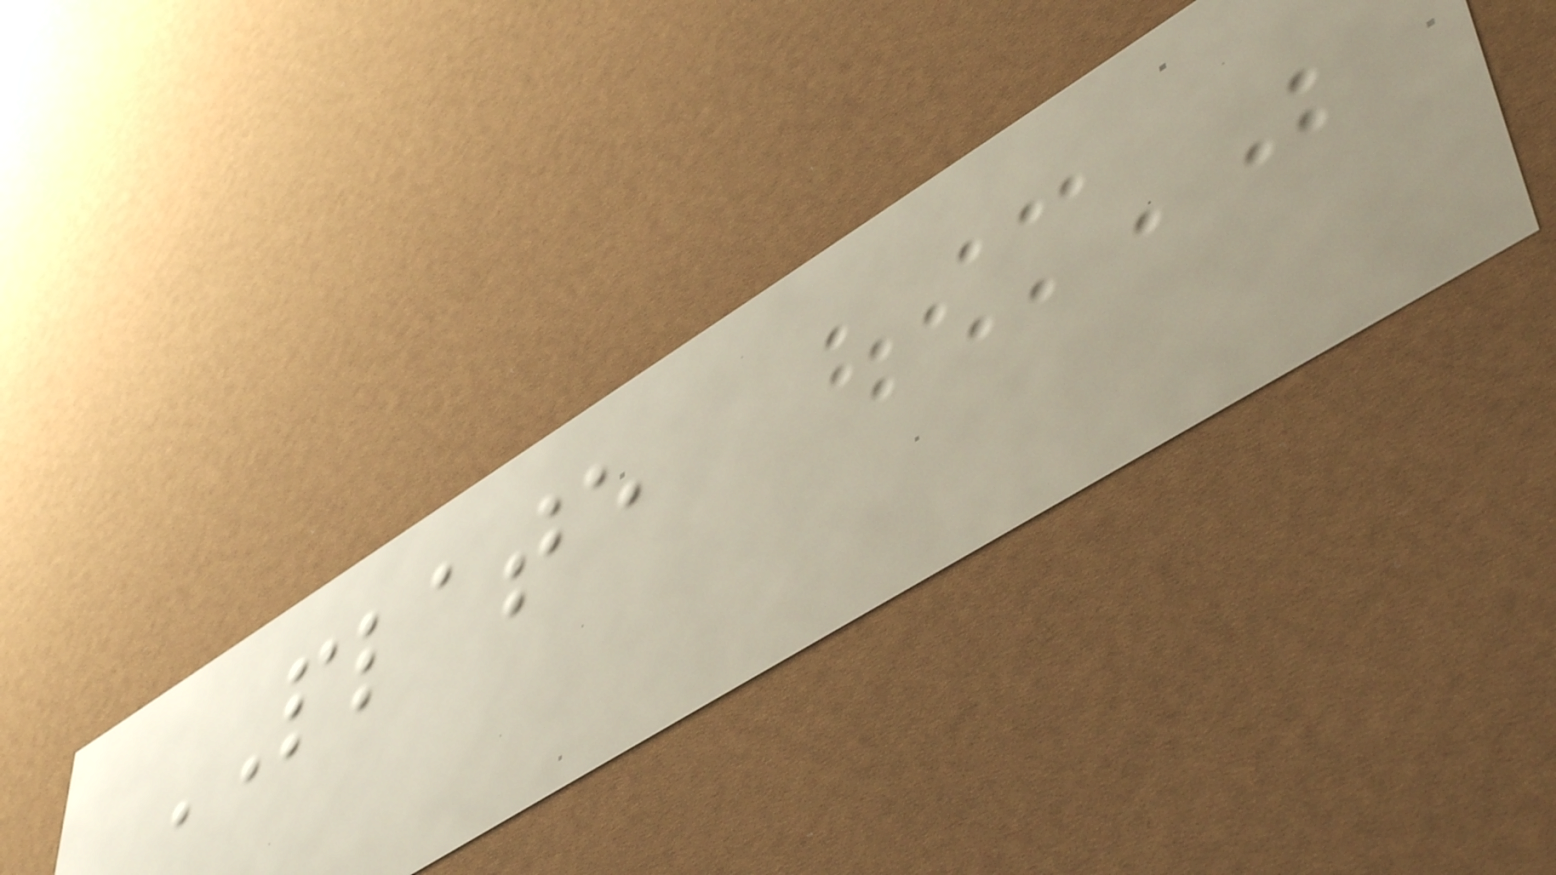PLATE
